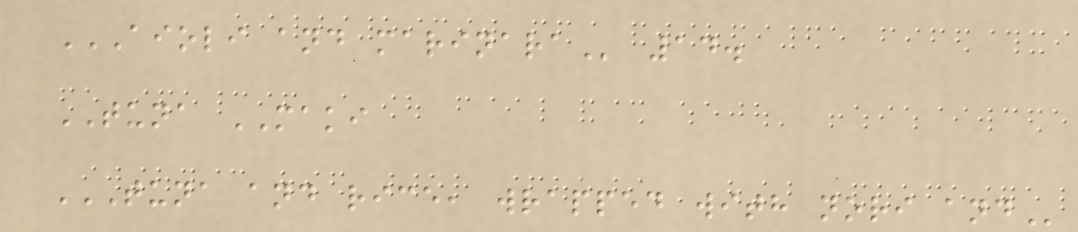AIOLI AND MARINARA 14.
TUNA MAKI
TUNA AND RICE, WRAPPED WITH NORI AND
